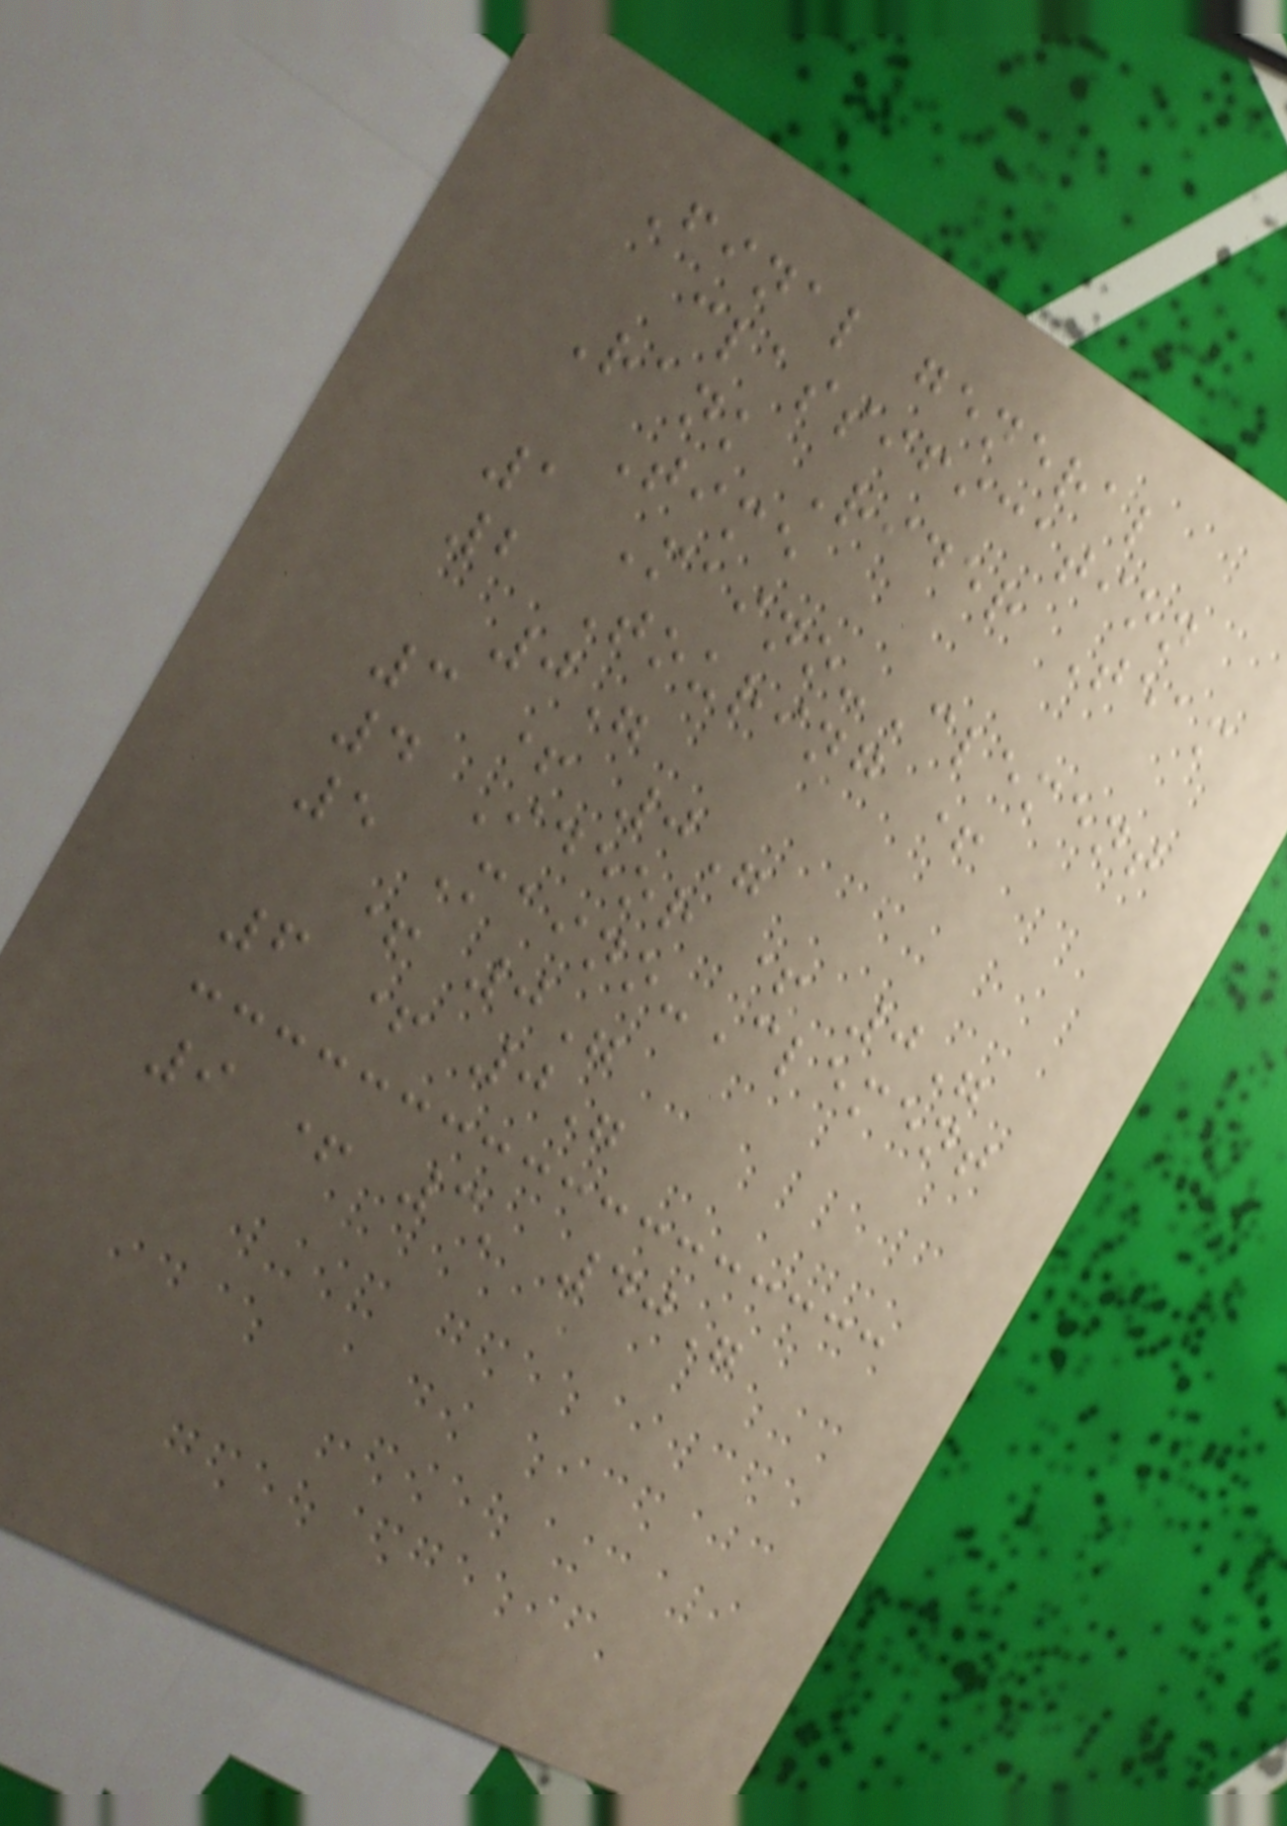Final general
classification
Rank Rider Team
Time
1 Maino-Clement
2 Touring +
0"
3 + 0"
4 Ideor + 0"
5 Maino-Clement
+ 0"
6 + 0"
9 + 3' 40"
